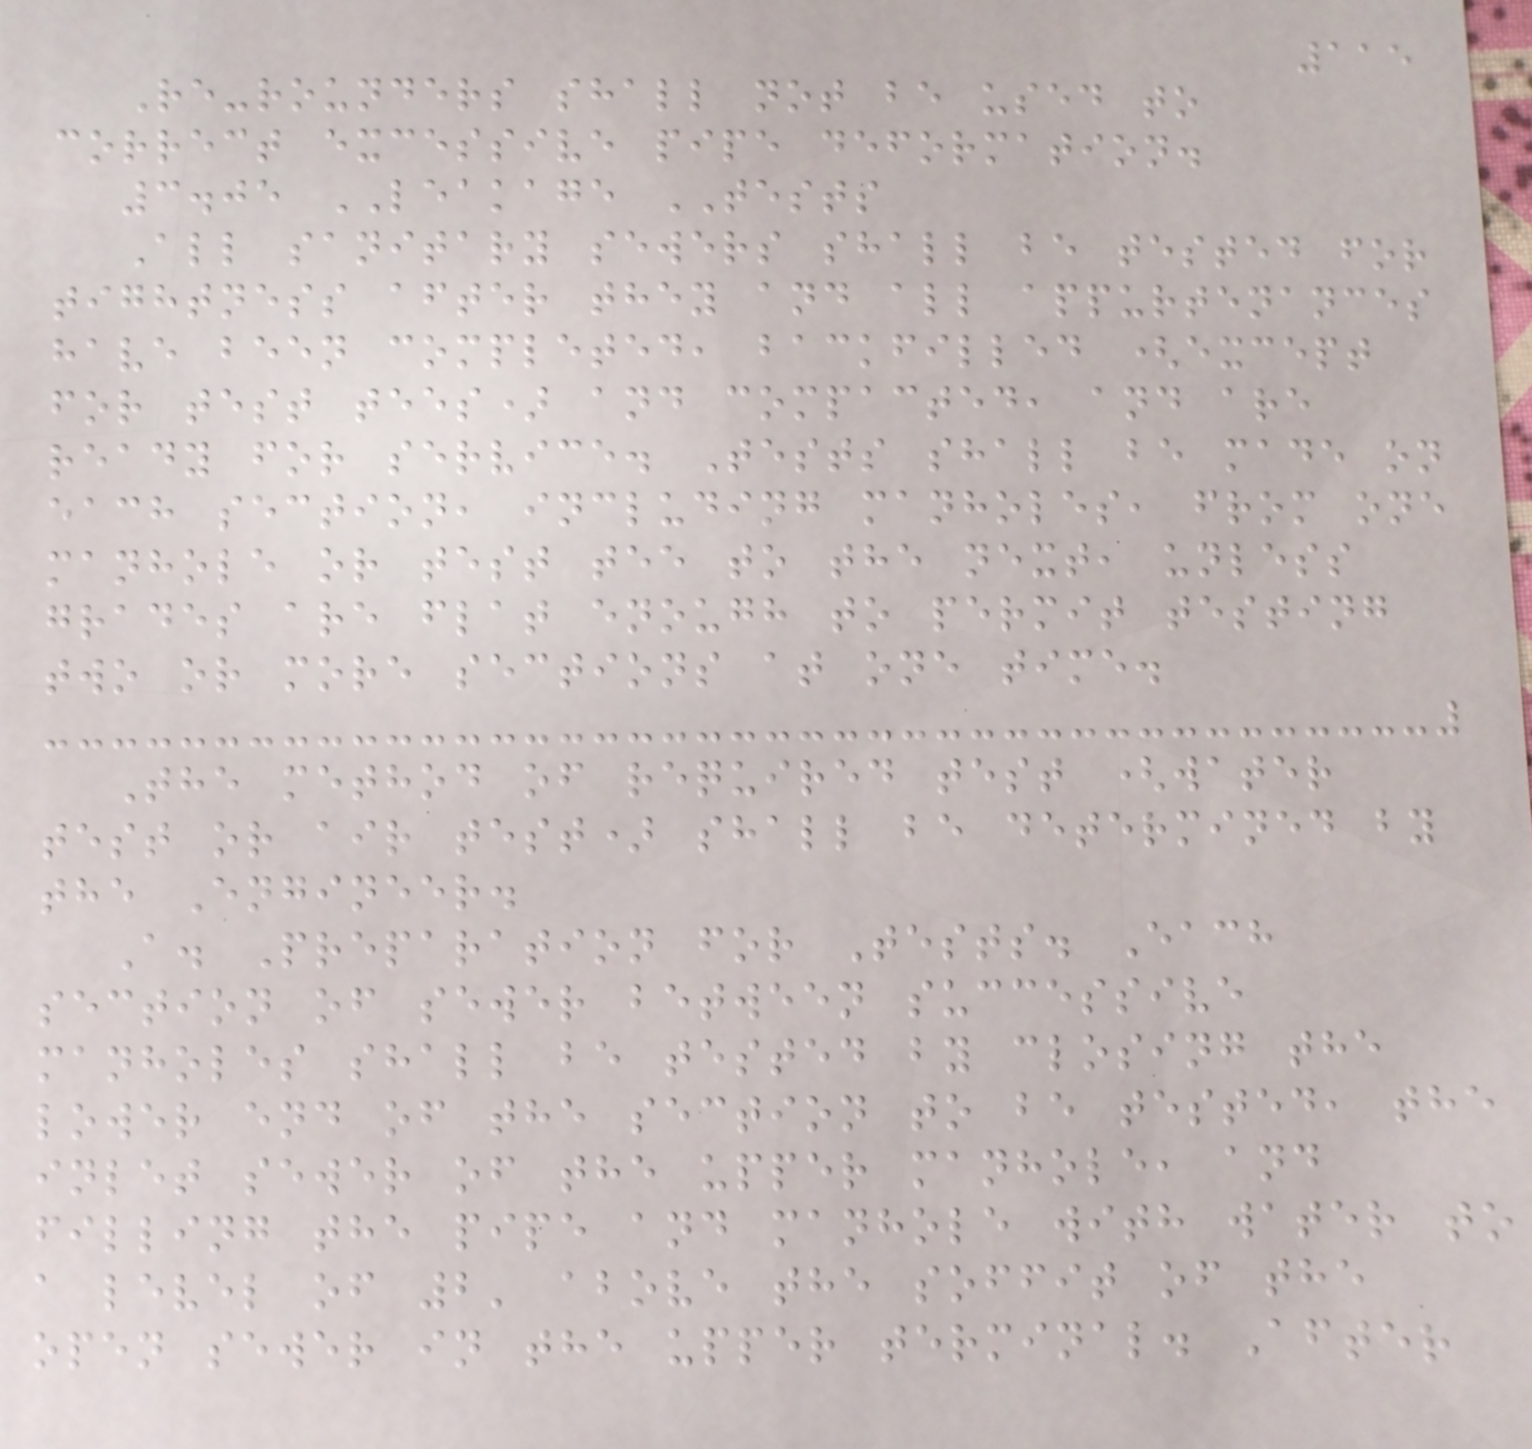115
Re-rounders shall not be used to
correct excessive pipe deformation.
3.05 LEAKAGE TESTS
All sanitary sewers shall be tested for
tightness after they and all appurtenances
have been completed, backfilled (except
for test tees) and compacted, and are
ready for service. Tests shall be made on
each section, including manholes, from one
manhole or test tee to the next, unless
grades are flat enough to permit testing
two or more sections at one time.
The method of required test (water
test or air test) shall be determined by
the Engineer.
A. Preparation for Tests. Each
section of sewer between successive
manholes shall be tested by closing the
lower end of the section to be tested, the
inlet sewer of the upper manhole, and
filling the pipe and manhole with water to
a level of 2' above the soffit of the
open sewer in the upper terminal. After
